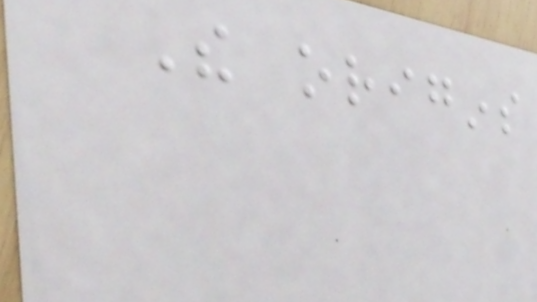The origins
